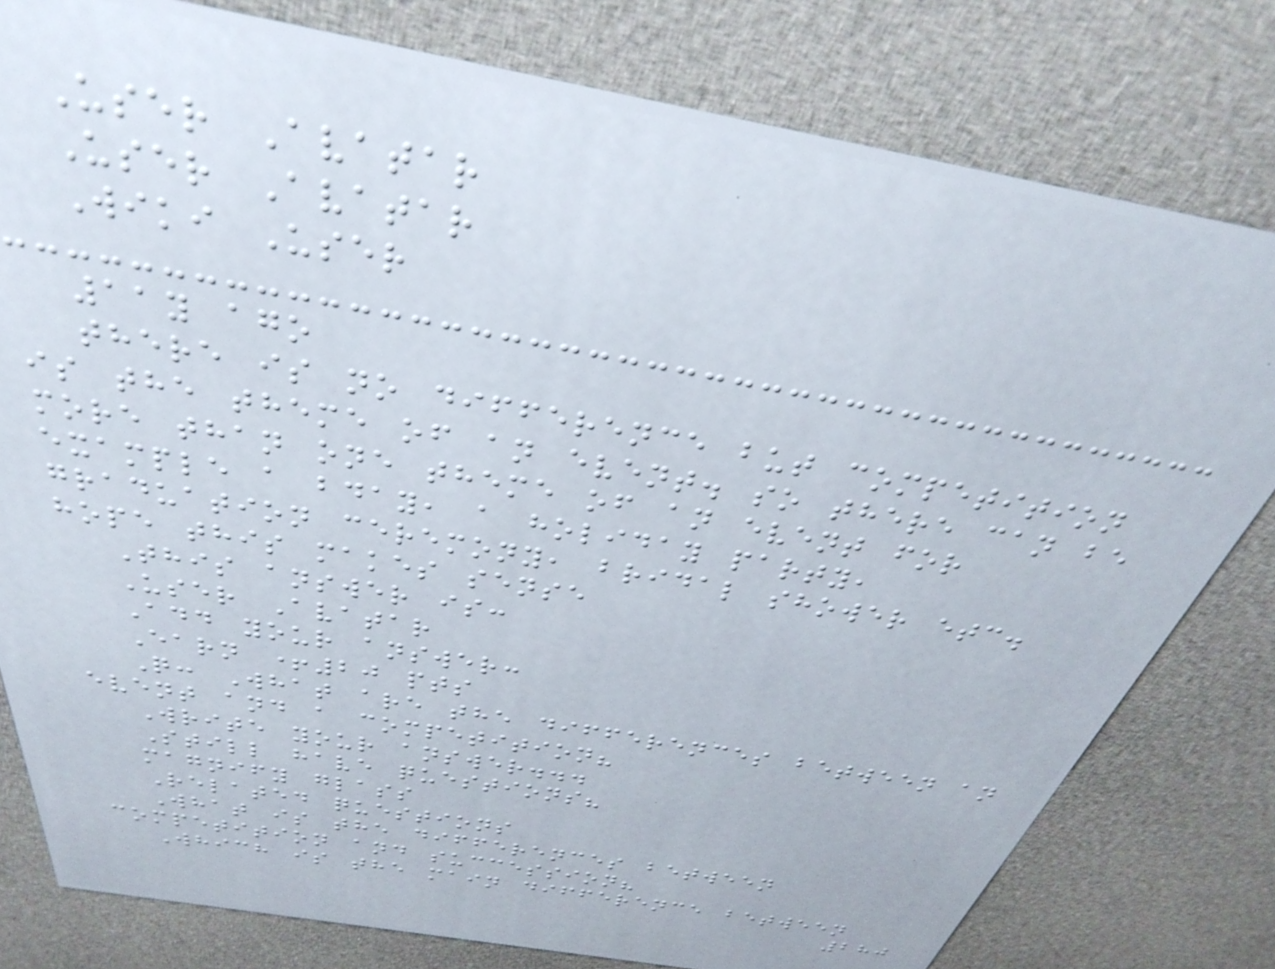User Avatar
User Avatar
Wiki User
11y ago
there is no difference but competition
is the theme of an event. so there can be
more than one theme of an event for
example a bday, a holiday party,
graduation ceremony, bridal shower etc.
hope this makes sense
This answer is:
User Avatar
Add your answer:
Earn +20 pts
Q: What are the differences between an
event and a competition?
Write your answer...
Still have questions?
magnify glass
Related questions
What is the differences between
competition and succession?
Which is the main difference between
280
